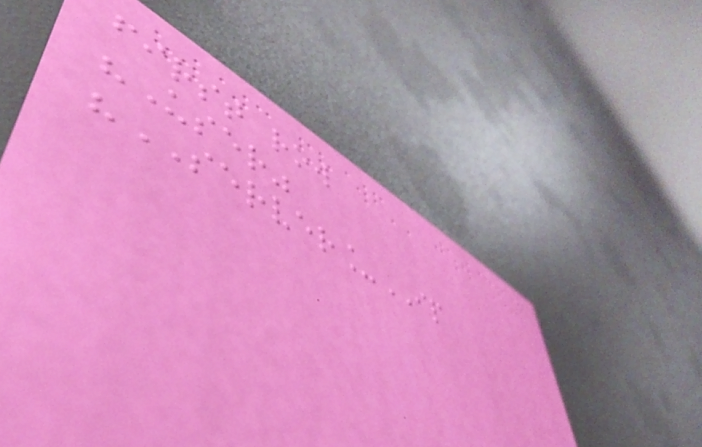first row
"User"
"SERVER_IP
